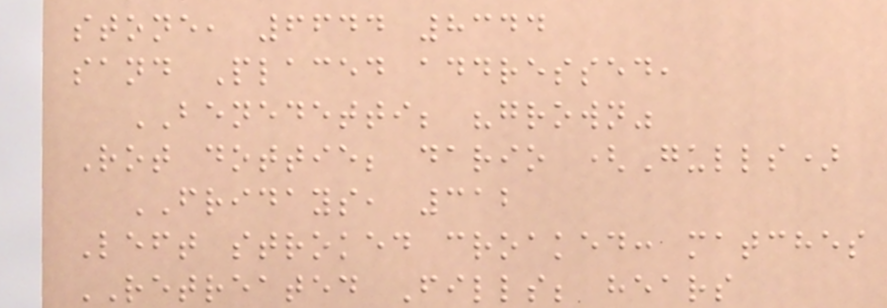stone, 6644 8344
sand Placed addressed,
BENEDETTI; "grown"
Rot dottie; dario (Gulls)
FRIDAYS, 312
Left stroked croaked: matches
RETREATED Fills; hears
